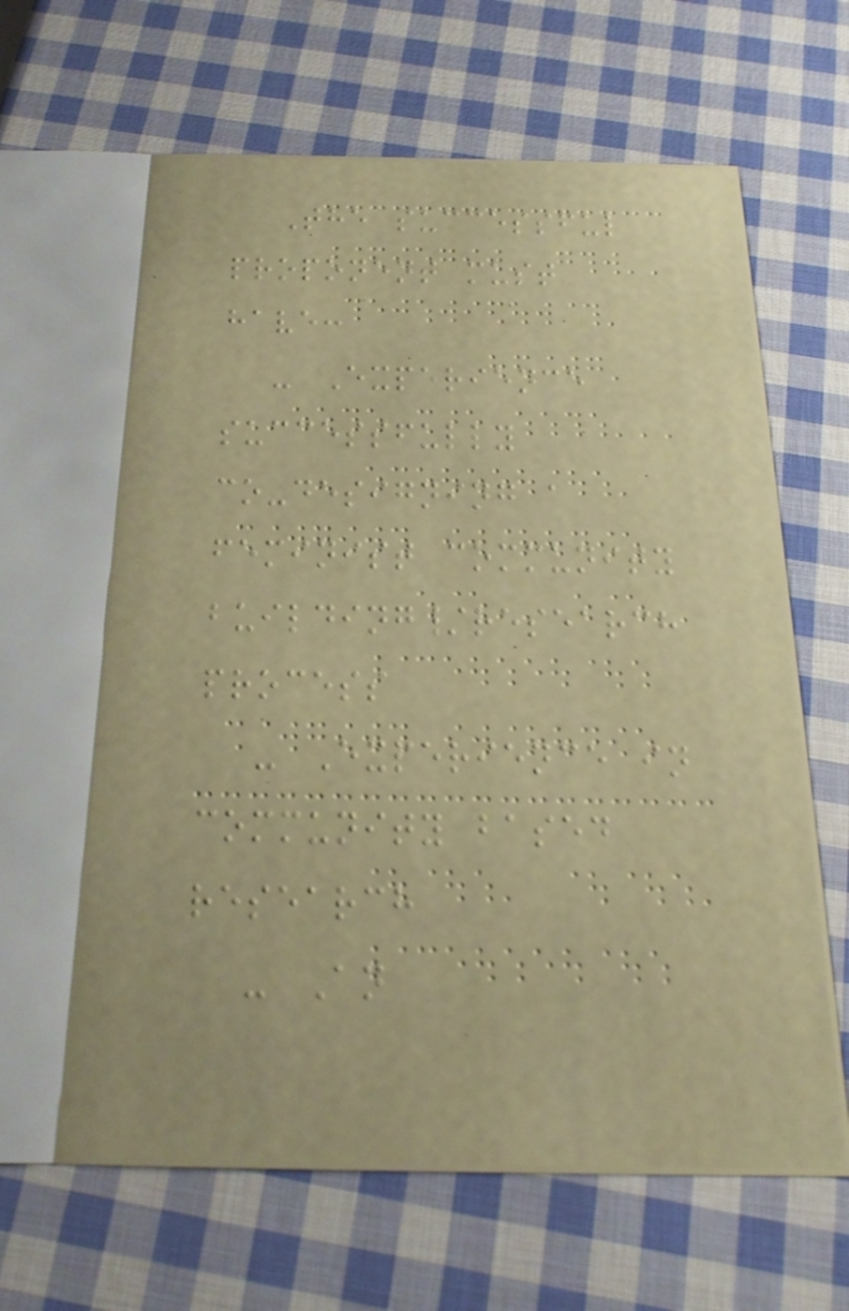The successful
proponent must
have:
- Experience
successfully
co-designing a
feminist community
building/research
process
- Experience in
community based
research
- An
